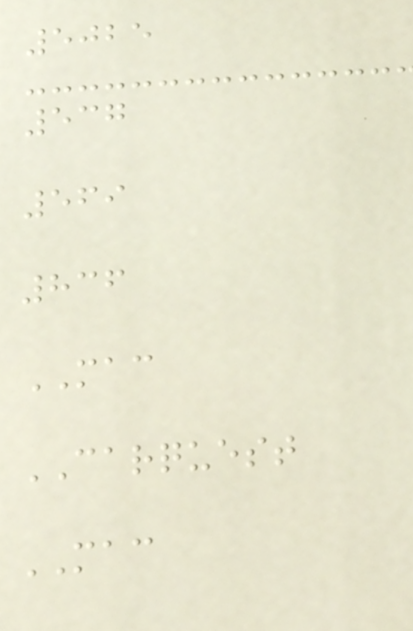5025
537
569
836
MAC
CARQUEST
MAC
